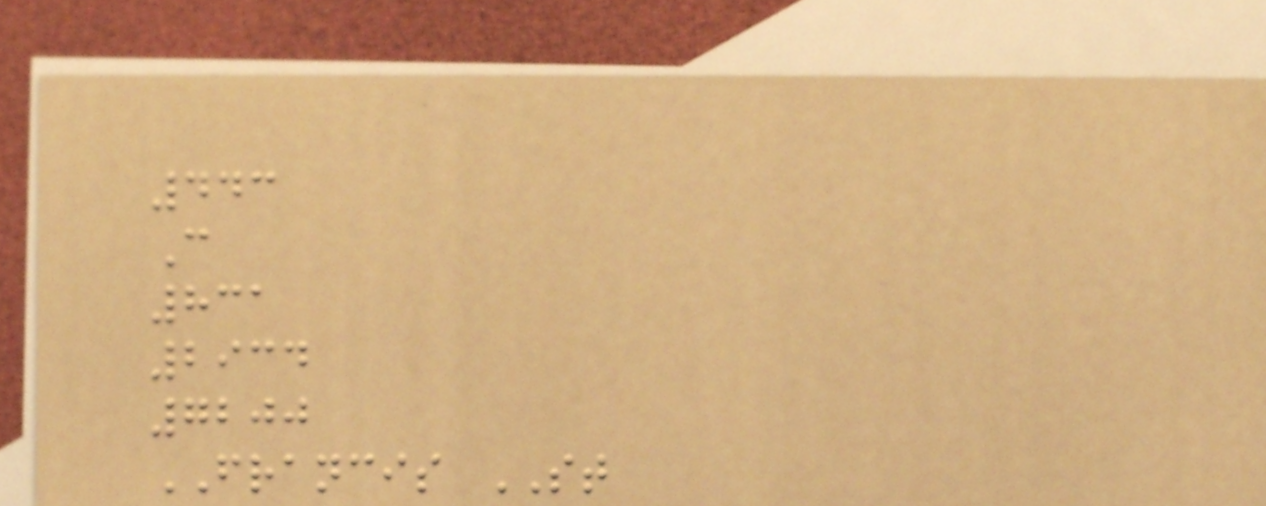443
C
831
2934
7200
FRANCIS ST
